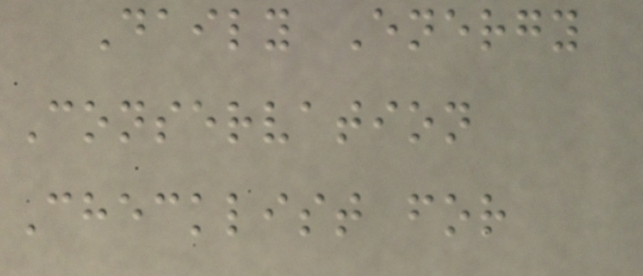Daily Energy
Conservation
Checklist for
